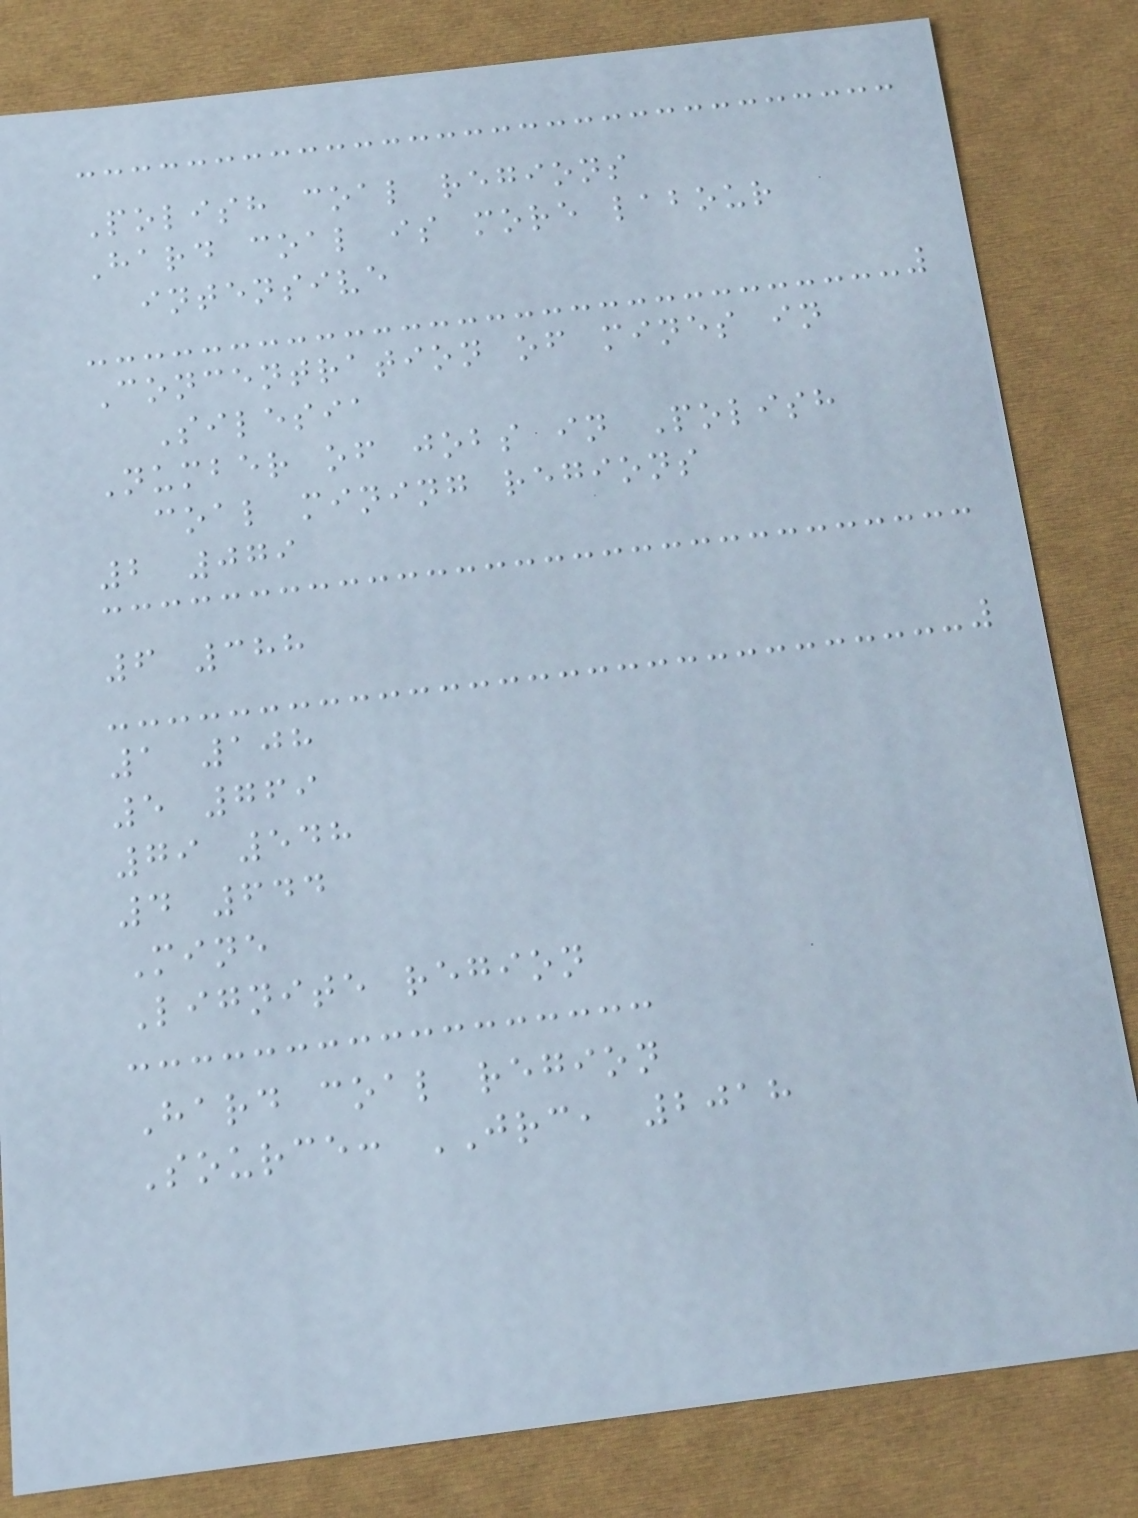Polish coal regions
Hard coal is more labour
intensive
Concentration of mines in
Silesia
Number of jobs in Polish
coal mining regions
2 079
6 388
1 108
5 769
79 548
4 644
Mine
Lignite region
Hard coal region
Source: JRC, 2018
